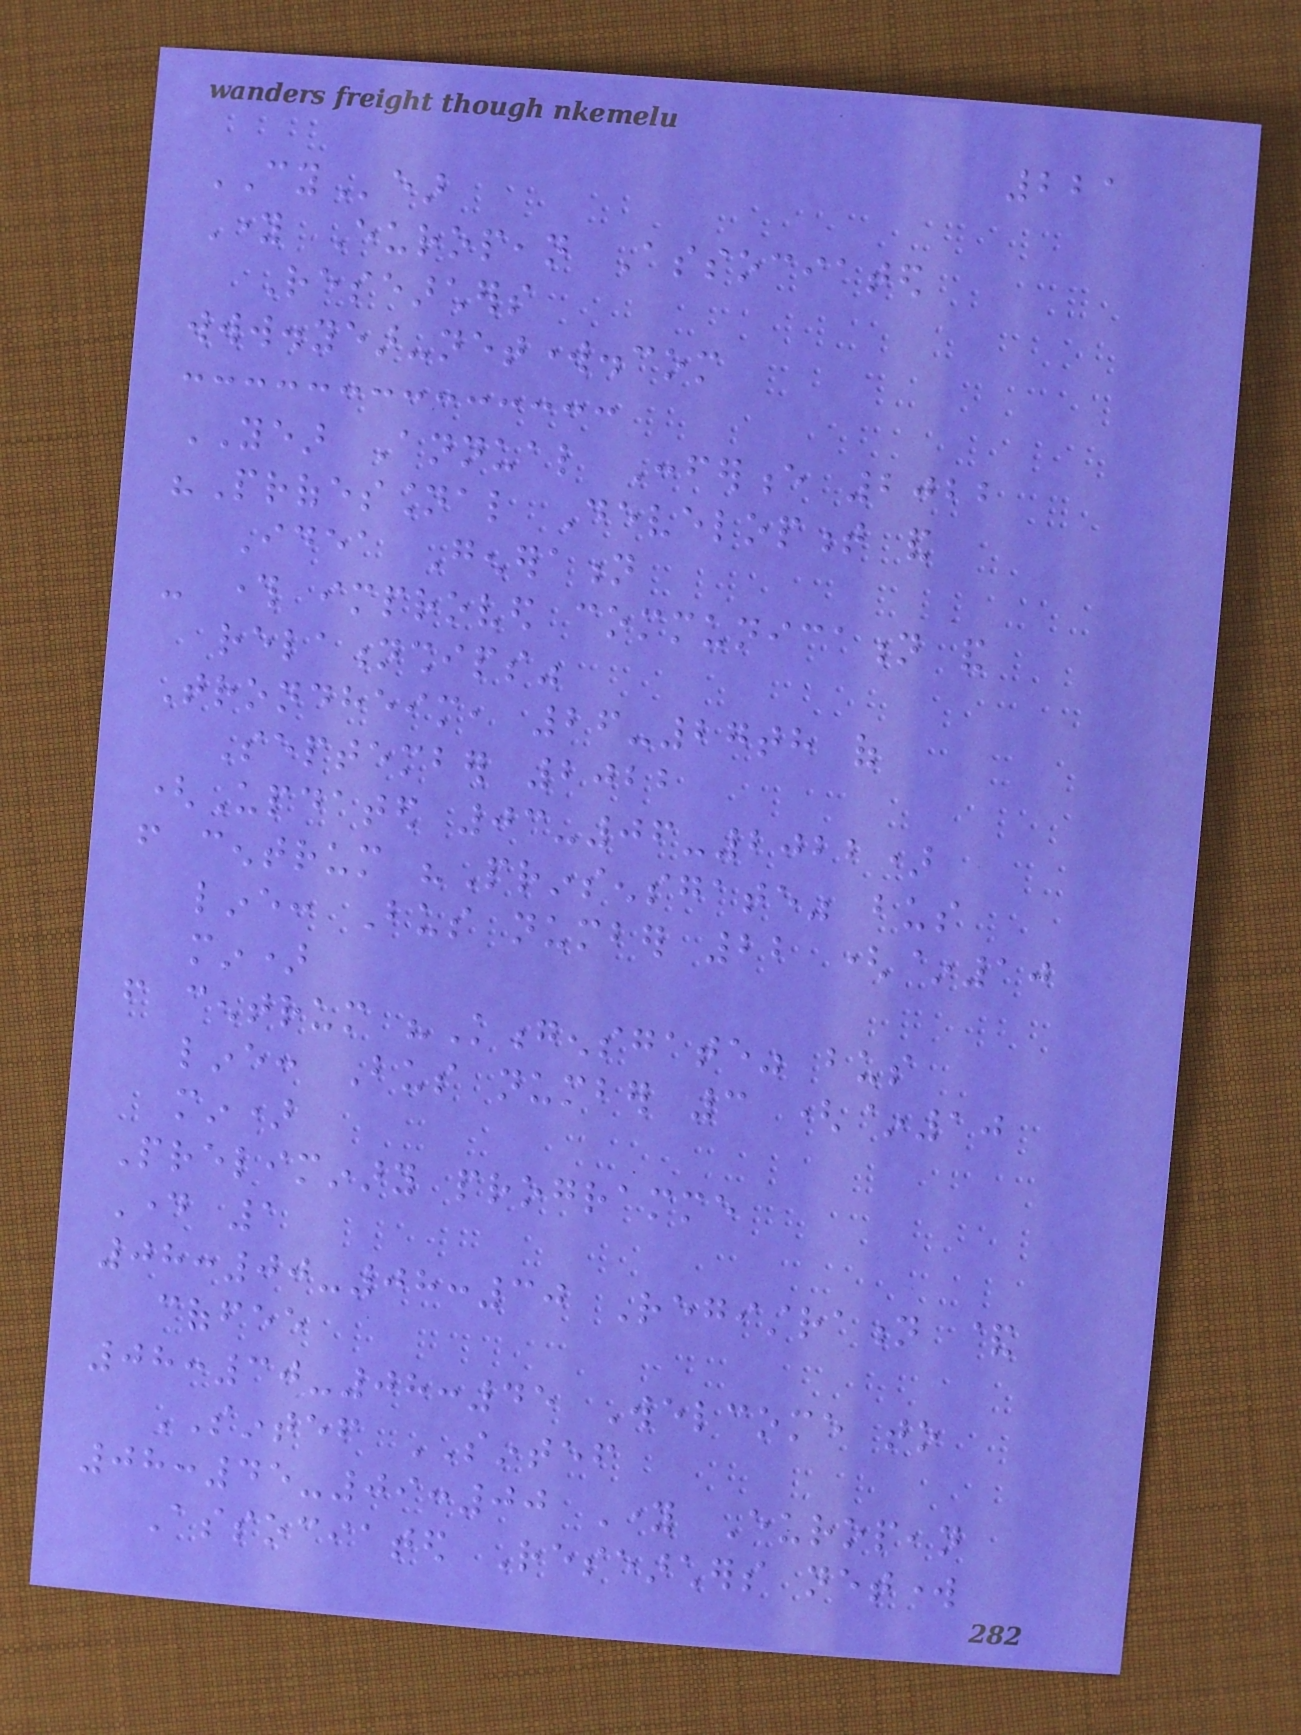221
CYear
Young European Associated
Researchers
www.year-network.com
YEAR Annual Conference 2022
"Professional Development and
Idea Generation
- through improved communication and
relationships"
Trondheim, 26-27th of
September 2022
(Updated 03-06-2022)
from centrum "Prinsensgate" bus
line: Bus number 22 (~10
min)
from centrum "Kongensgate" bus
line: Bus number 3 (~10
min)
Preliminary programme
Day 1
08:00-08:30 Registration &
coffee
08:30-08:45 Welcome to
SINTEF SINTEF
08:45-09:00 Young European
Associated Researchers network
